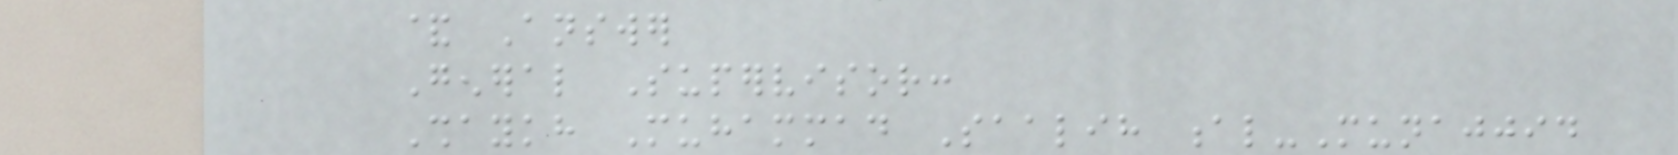& Answer
General Supervisor:
Shaykh Muhammad Saalih al-Munajjid
